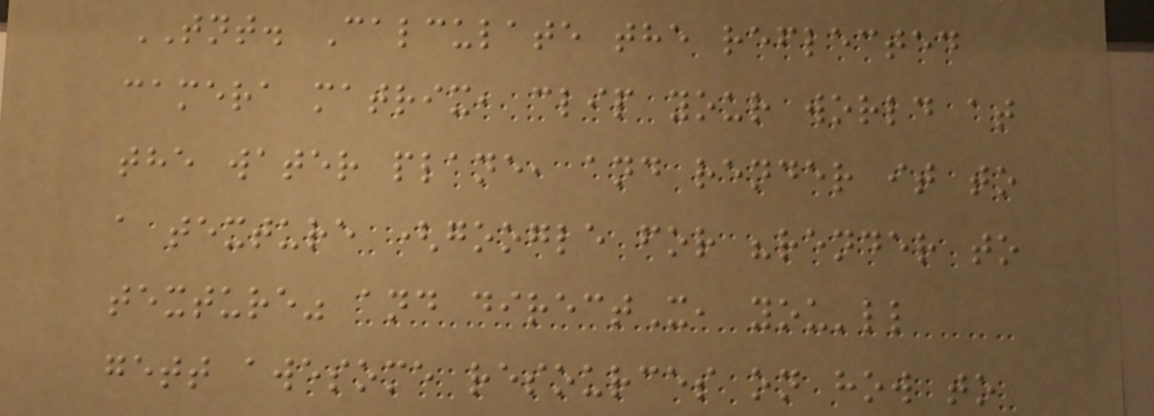TNT. Calculate the reflected
camera matrix, clip your world at
the water plane, and render it to
a texture (google for "render to
texture" and directX, you'll
gett awesome resources on how to
